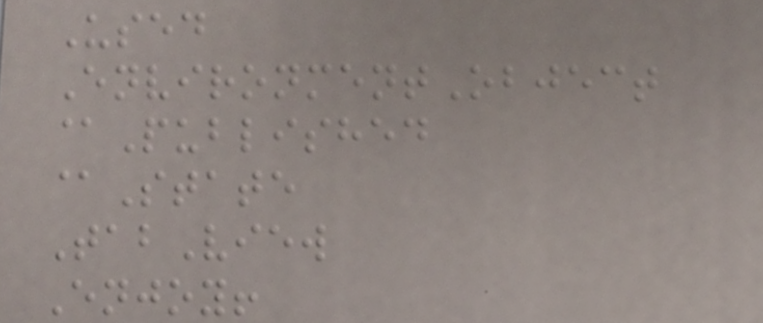Used
EnvironmentObject
@Published
@State
TabView
Enjoy!
